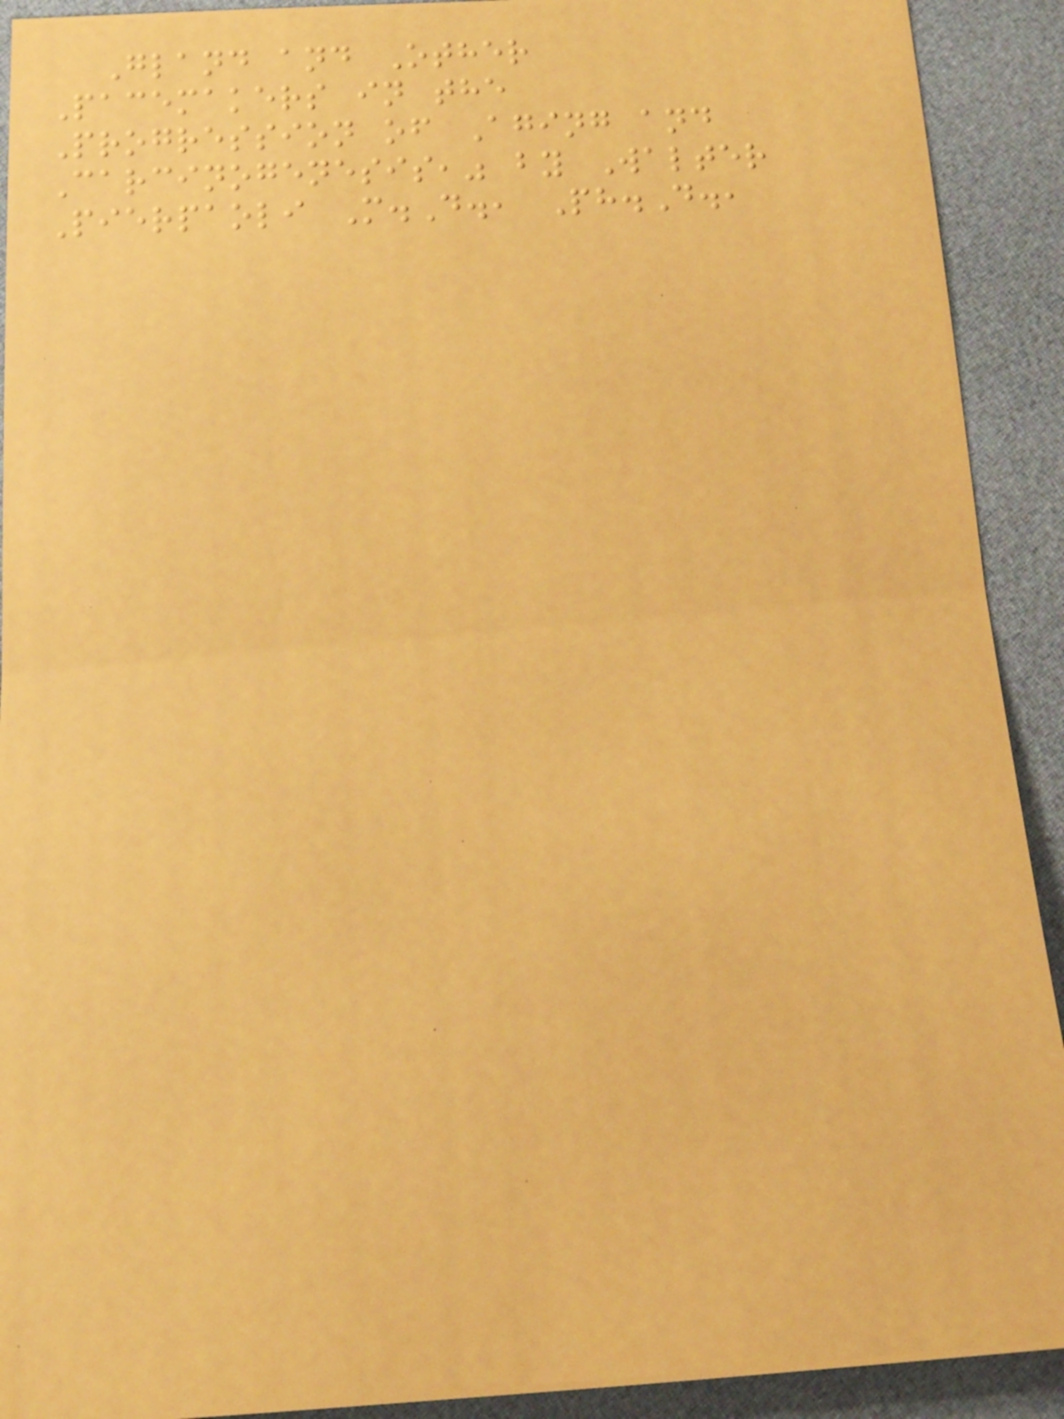Gland and Other
Pacemakers in the
Progression of Aging and
Carcinogenesis," by Walter
Pierpaoli M.D., Ph.D.,
